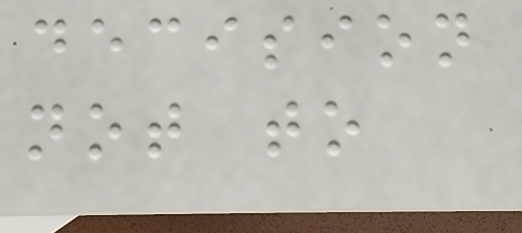decision
not to
